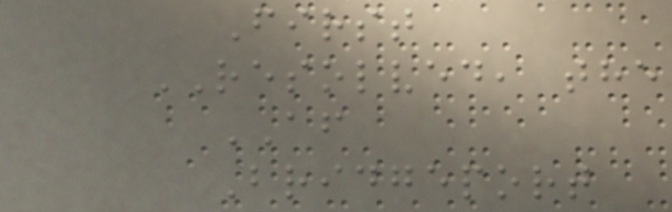First
RESOLVED, the
AF
Bridgeport
